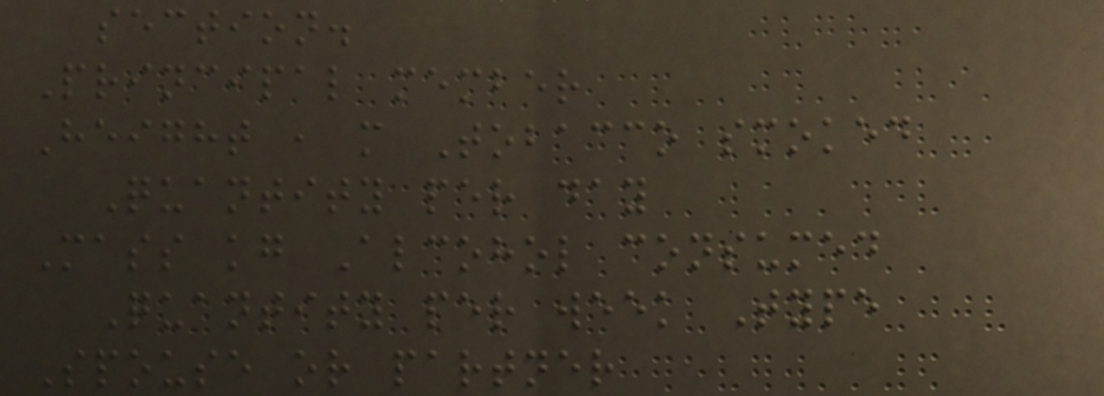section.
Principal member
Height , m Tobacco smoked
Quantity per day
Mass kg Alcohol consumed
Quantity per week Type
Spouse or partner
